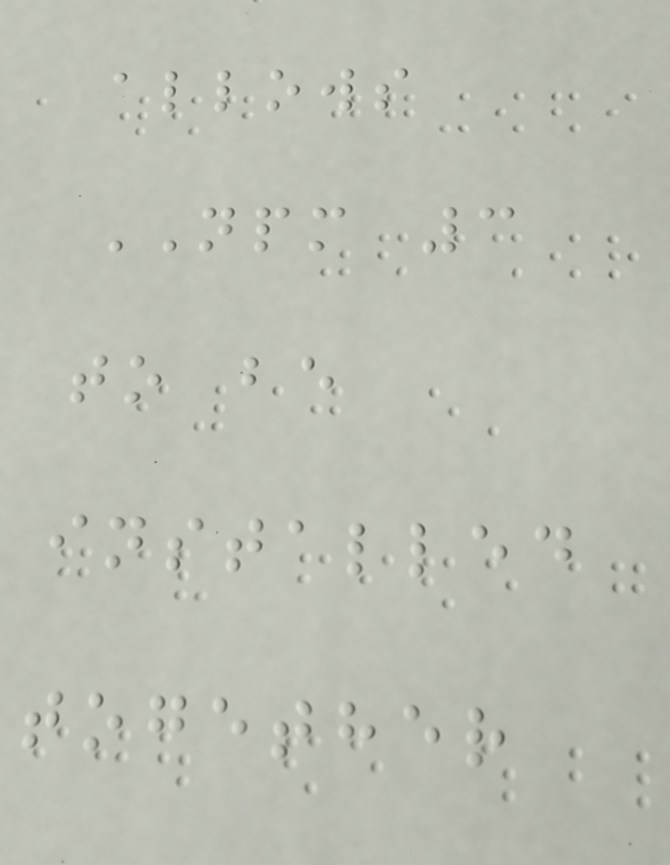allows
NPM 3
to be
installed
together
